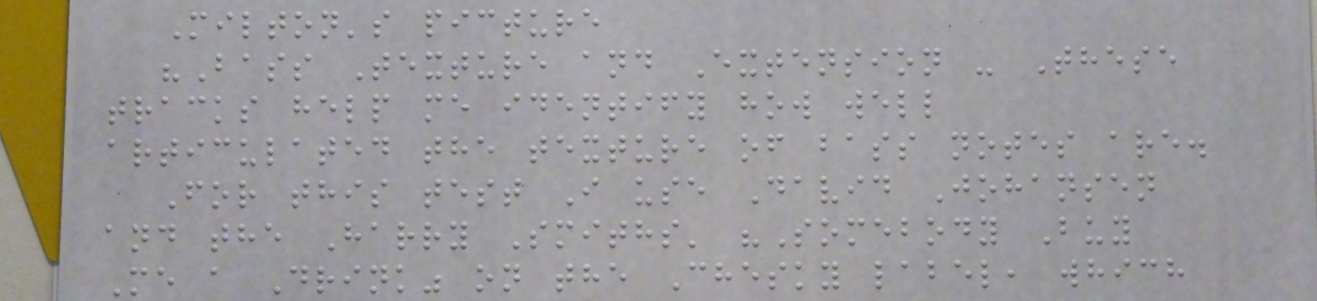Milton's picture
"Bass Texture and Extension - These
tracks help me identify how well
articulated the texture of bass notes are.
For this test I use David Johansen
and the Harry Smiths' "Somebody Buy
Me a Drink" on the Chesky label, which
